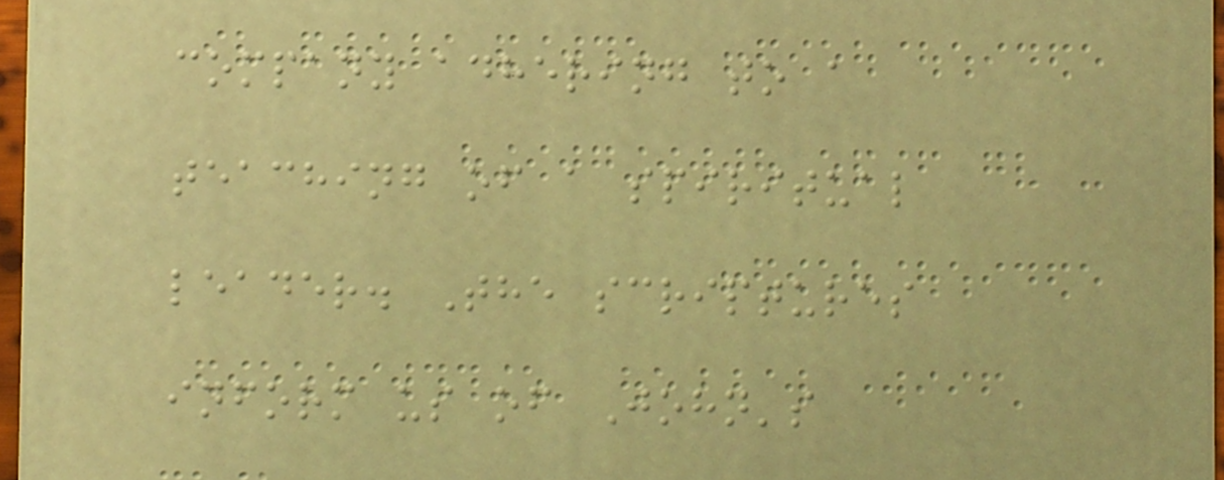company adhering to a
teaching of a spiritual
leader. The scriptures
inform us of John's
